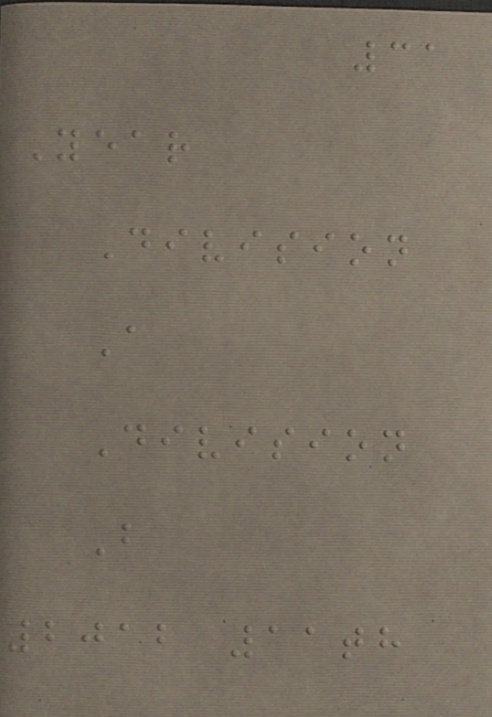31
Year
Division
A
Division
B
2012 11th
